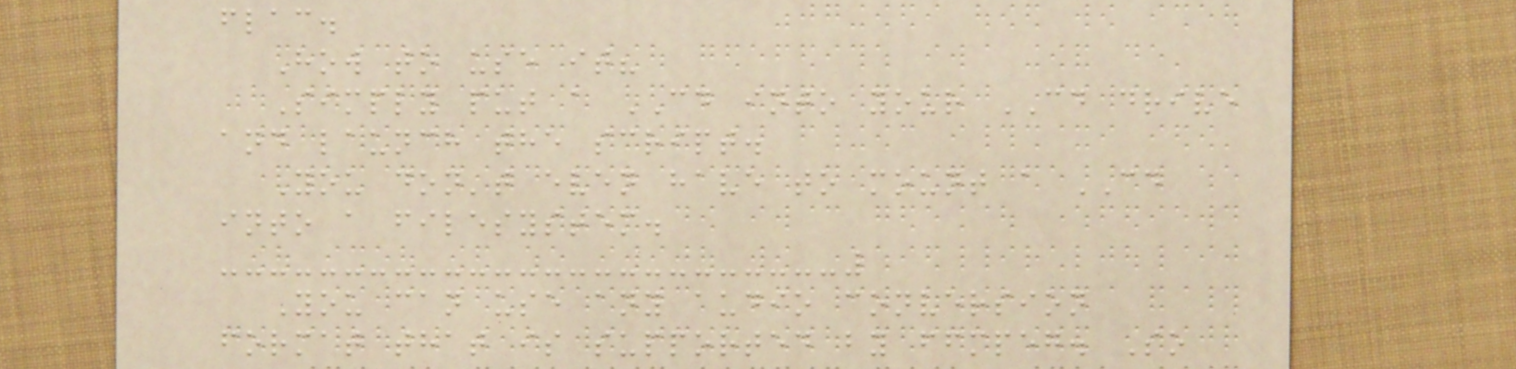flac.
How to use it?
Simply put a CD into your CD drive
and launch the script.
You don't even have to mount a CD
into a filesystem.
You can use any audio conversion
format that is supported by ffmpeg. So
